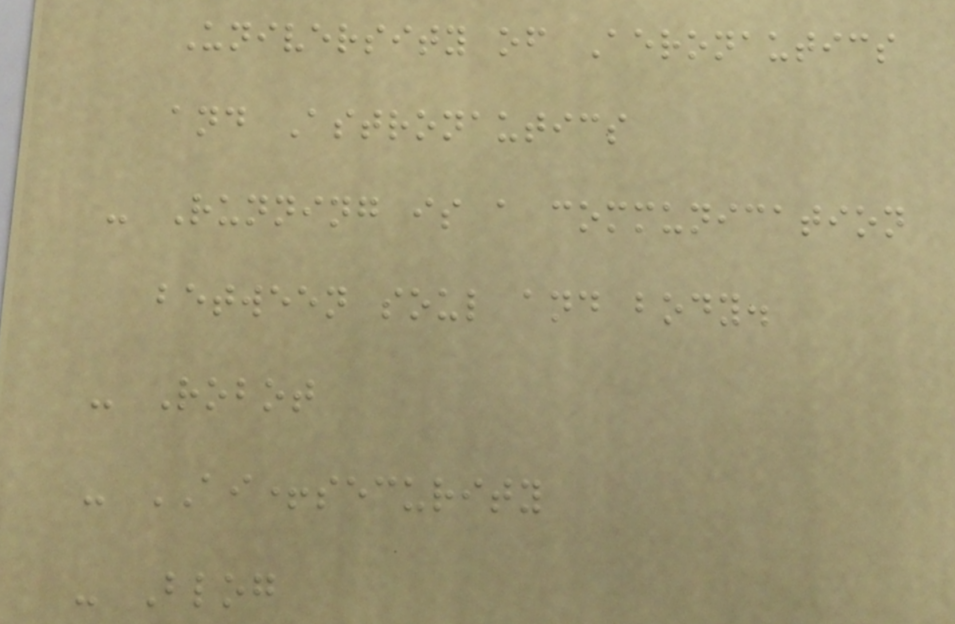University of Aeronautics
and Astronautics
- Running is a communication
between soul and body.
- Robot
- AI+security
- Blog
